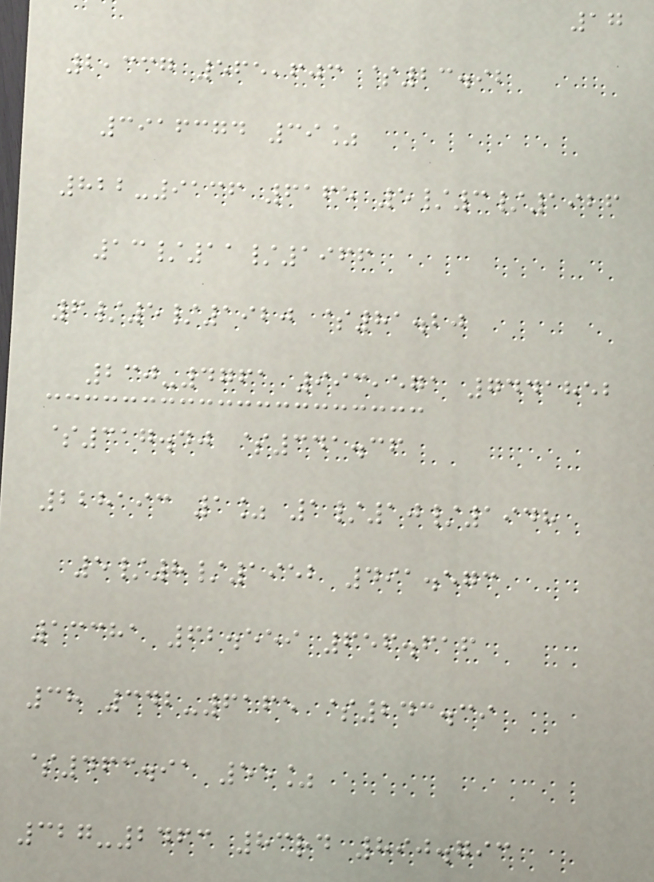17
2,337 565,603 $23.92
3916374 39%
822-9136 6165 5/3/1926
13/11/1966
6/5/1920 $81.20
230-4761 993,571 7441852
$317.40 $341.36
228193 1% 1/10/1948
5/8/1952 491.573
13381 62.559 656.616
38 342-6165 $243.39
$463.91 55%
327-2463 83rd 890.793
